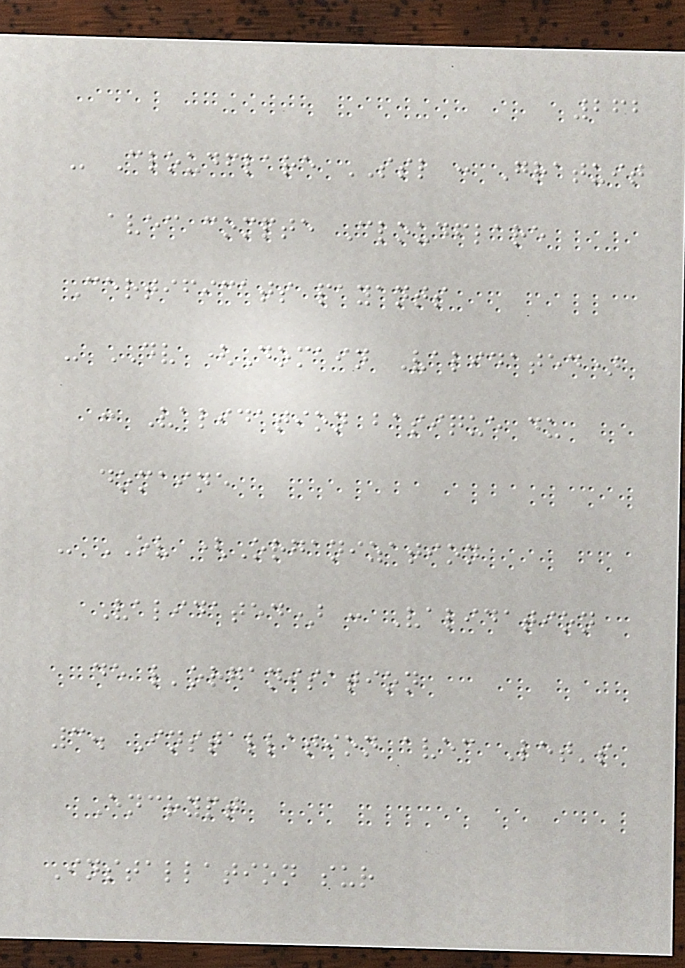262
- Cloudflare SSL : Gratuit
avec compte Cloudflare
Certificats payants
- DV (Domain Validated)
: Validation basique du
domaine
- OV (Organization
Validated) : Validation
de l'organisation
3. Installation avec Let's
Encrypt
Installation sur
